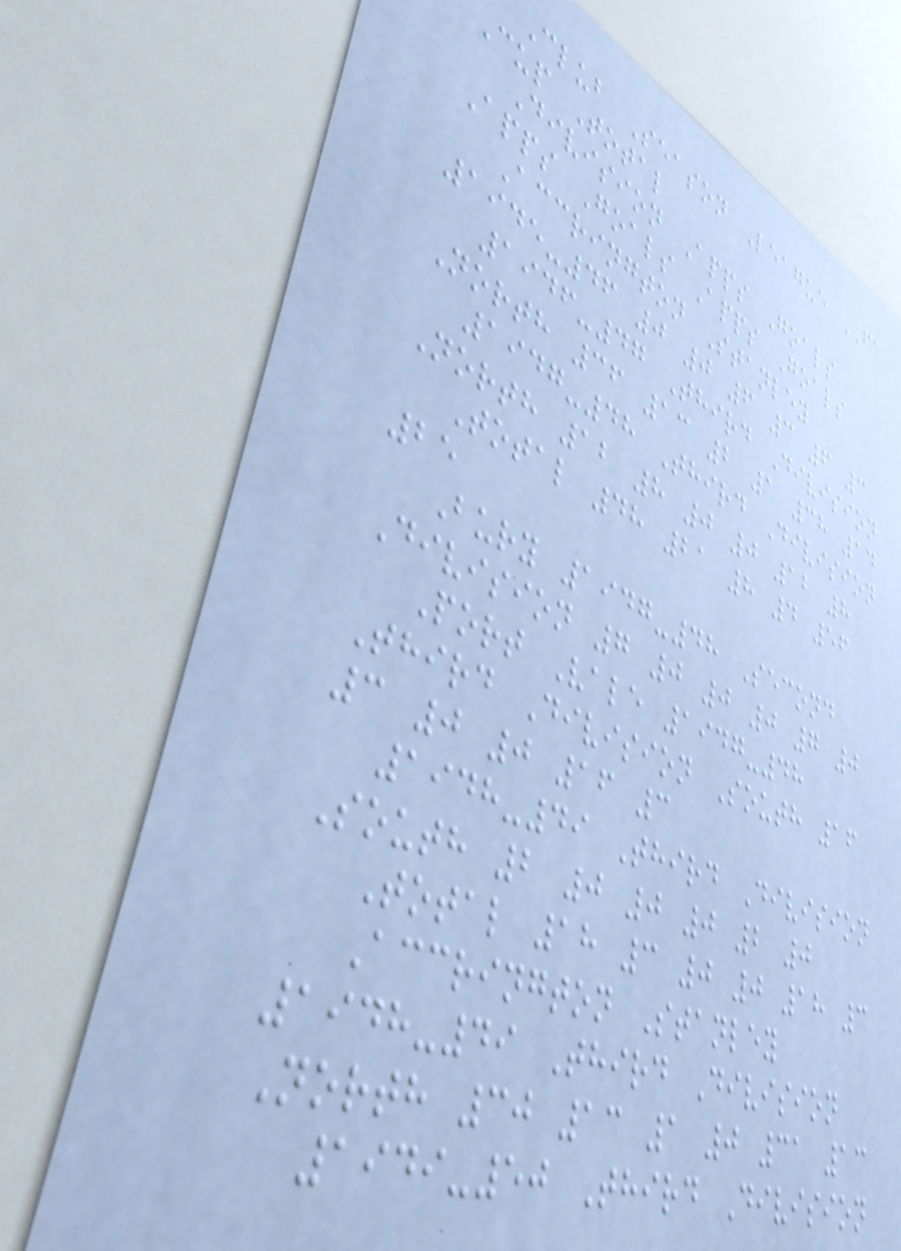Club Season League FA
Cup Total
Division Apps Goals
Apps Goals Apps Goals
Accrington Stanley
1945-46 0 0 6 3 6 3
1946-47 Third Division
North 36 13 2 1 38 14
1947-48 Third Division
North 12 8 0 0 12 8
Total 48 21 8 4 56
25
Bury 1947-48 Second
Division 7 0 0 0 7 0
Port Vale 1947-48
Third Division South 16
3 0 0 16 3
1948-49 Third Division
South 2 0 0 0 2 0
Total 18 3 0 0 18 3
Accrington Stanley
1948-49 Third Division
North 30 13 1 0 31 13
1949-50 Third Division
